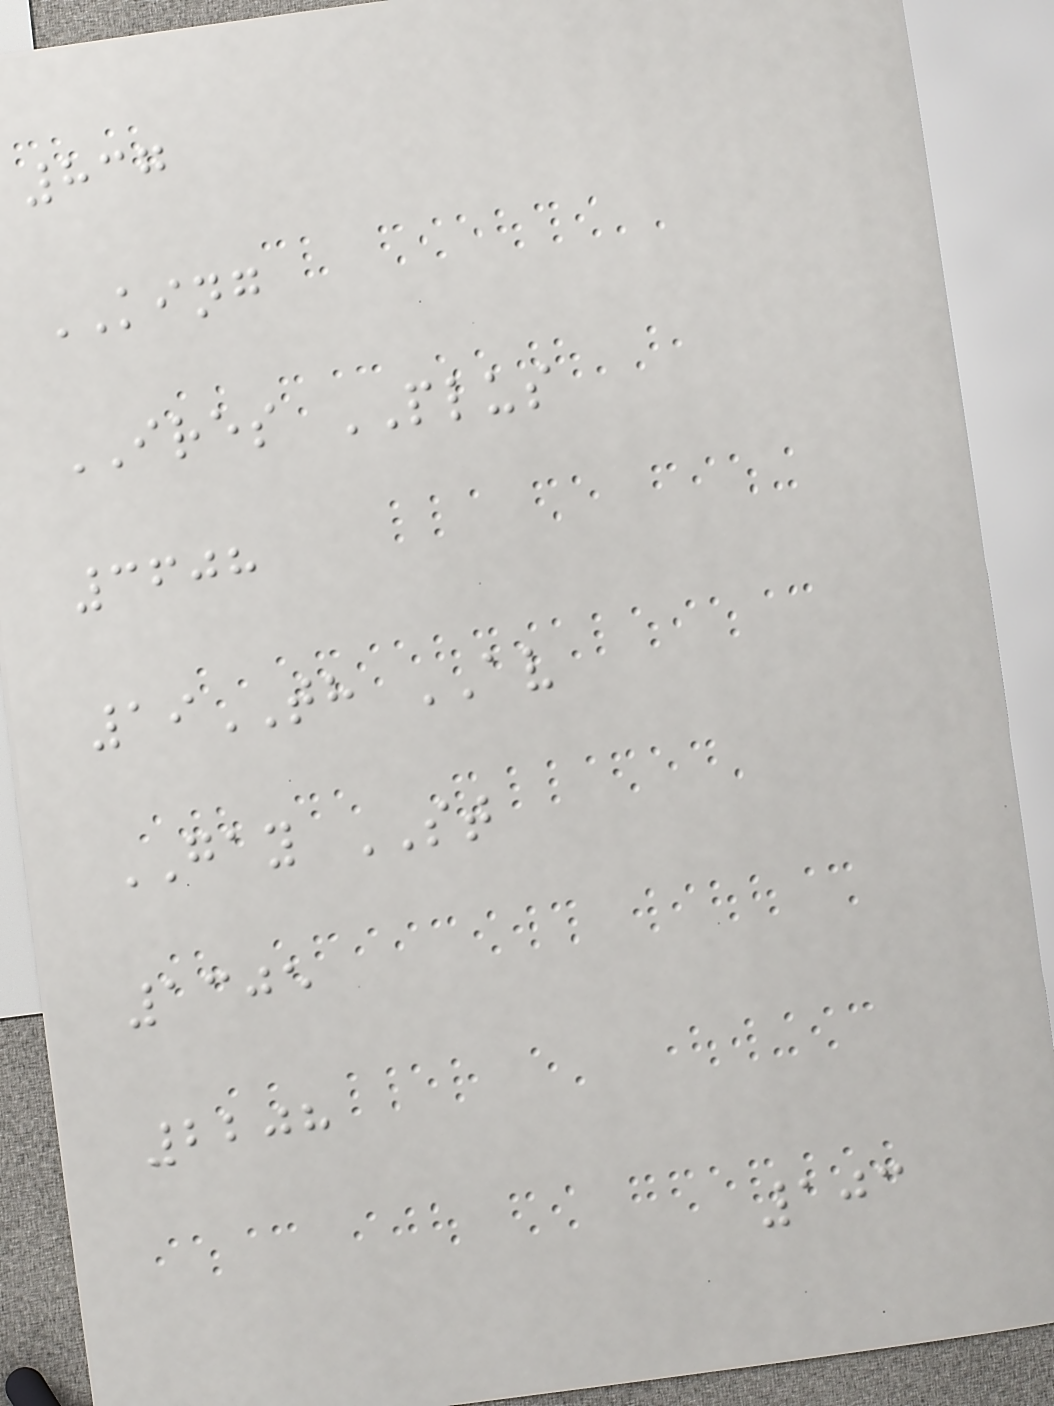837
KING
IRES PLUS
3608
19TH AV
GAY ST
1305
2208
103
